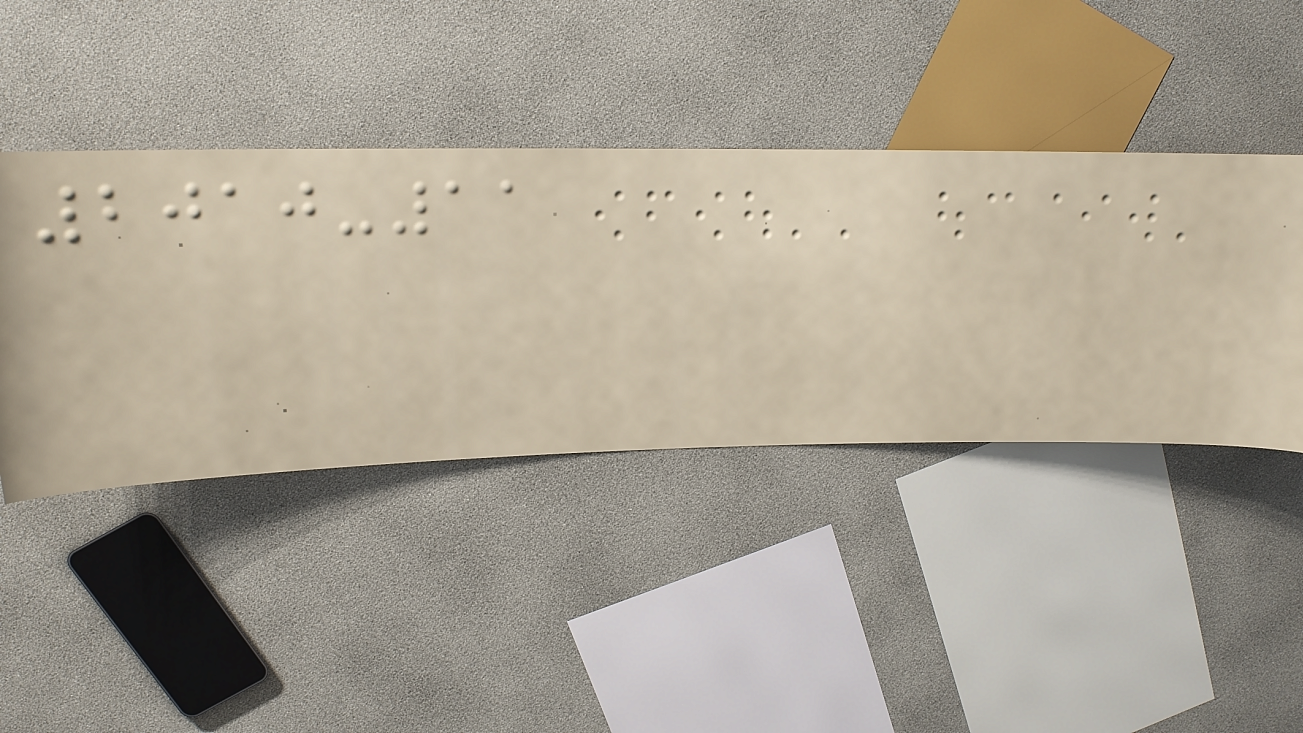2010-11
